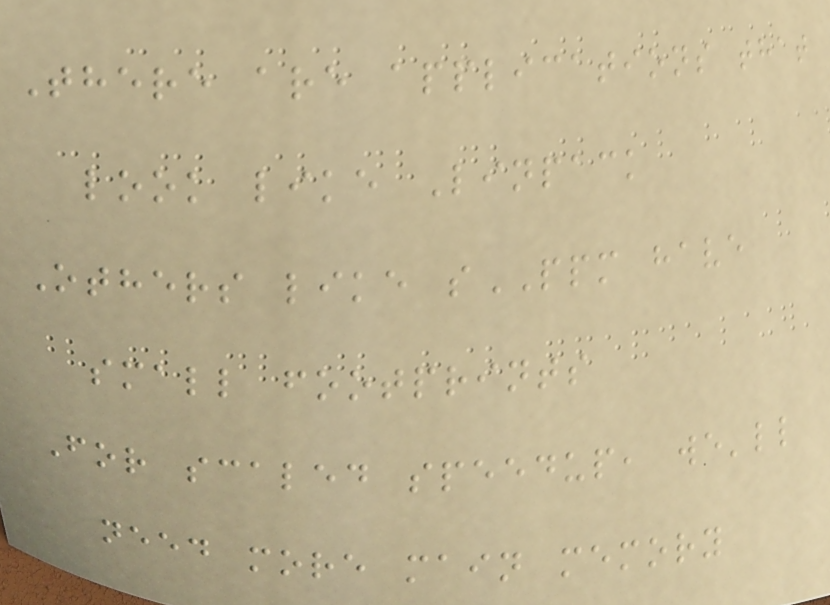There are applications that
look like Linpack
Others like sPPM have
small footprints
For scaled speedup, we'll
need more main memory
